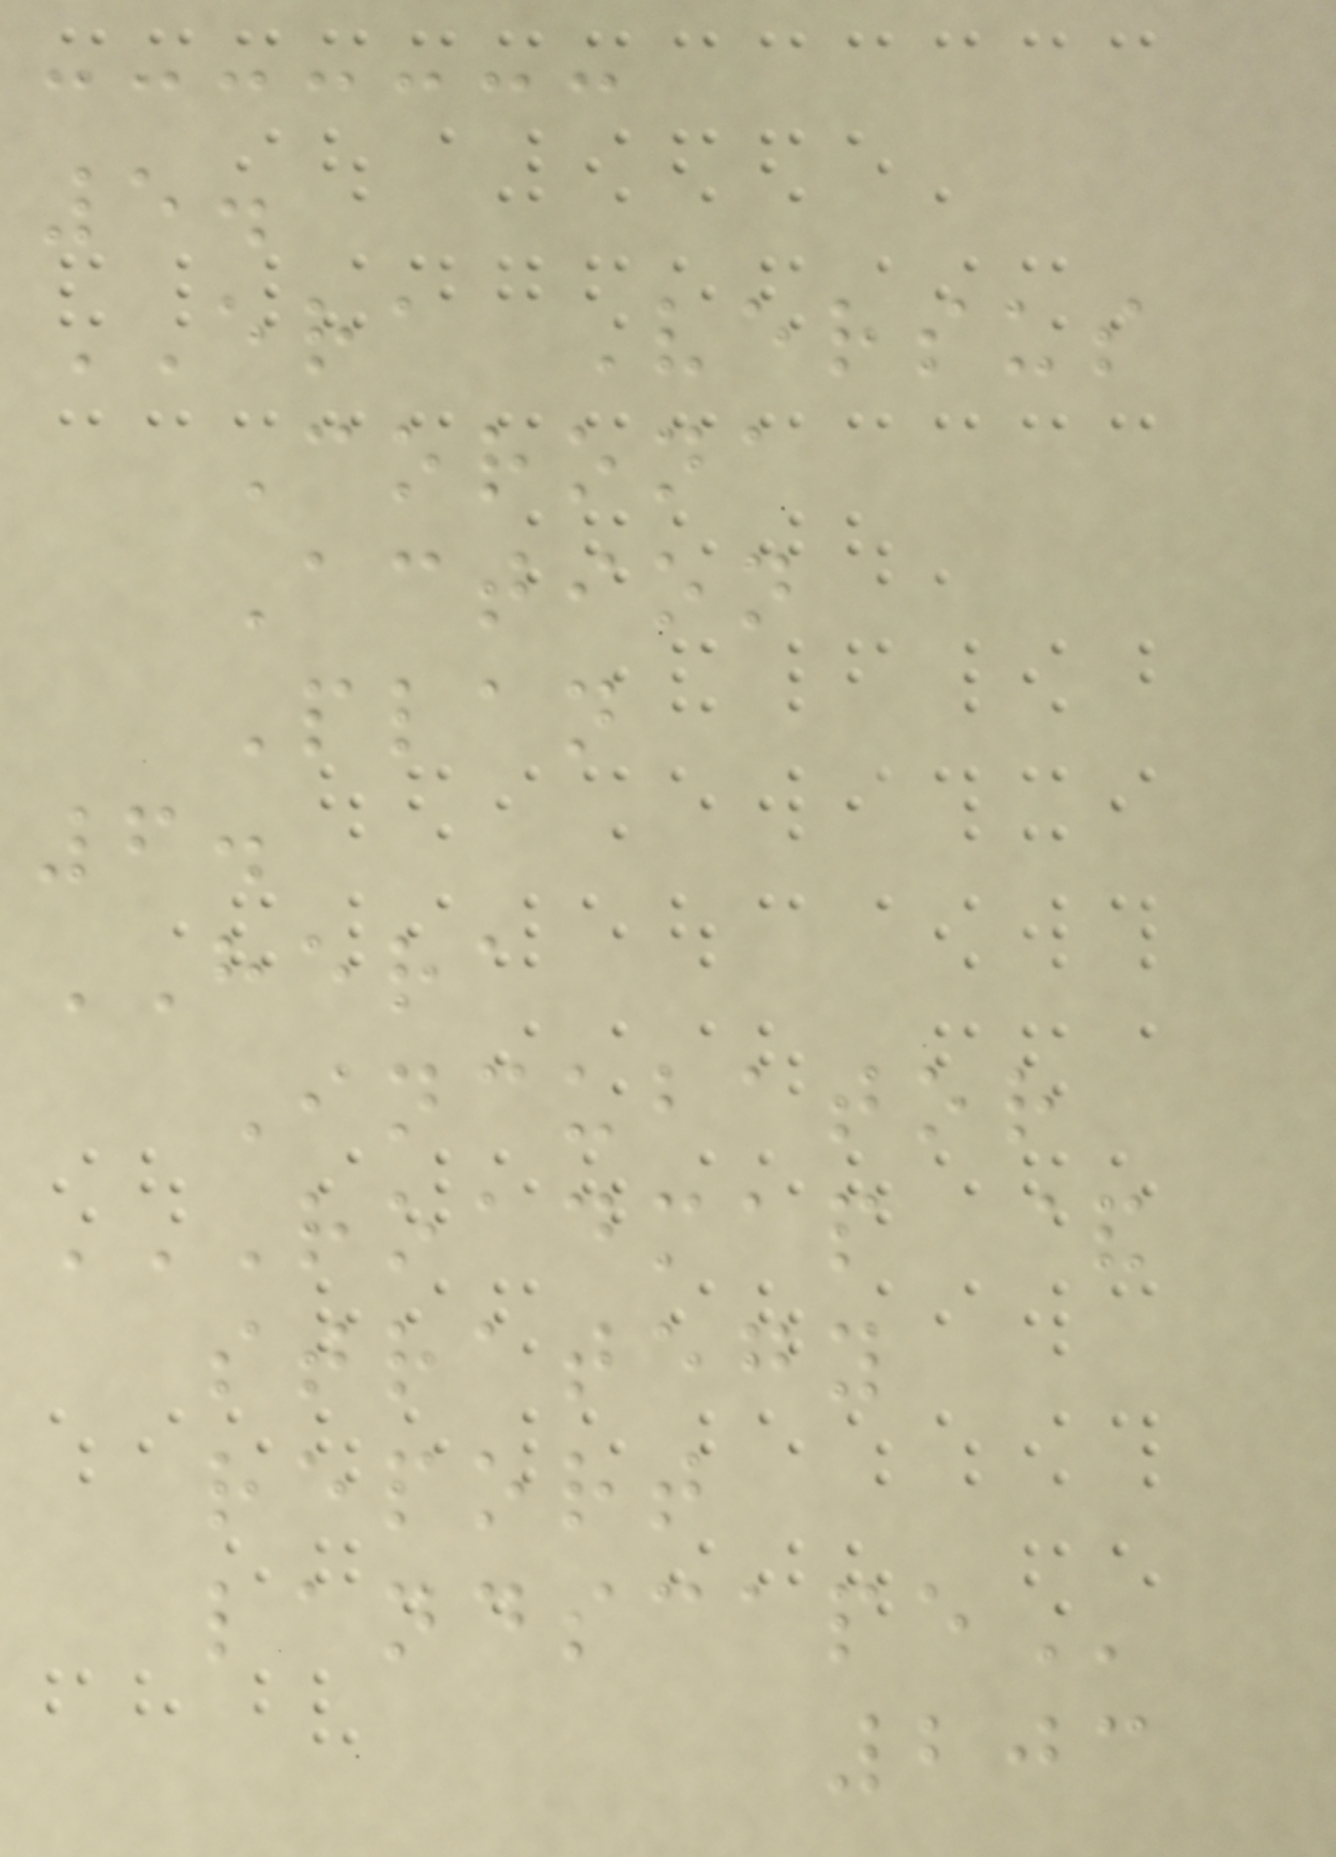5.
ERA Versus
Corona
Action
Plan
6.
HERA
Incubator
ROADMAP &
STRATEGY
REPORT
LANDSCAPE
203
